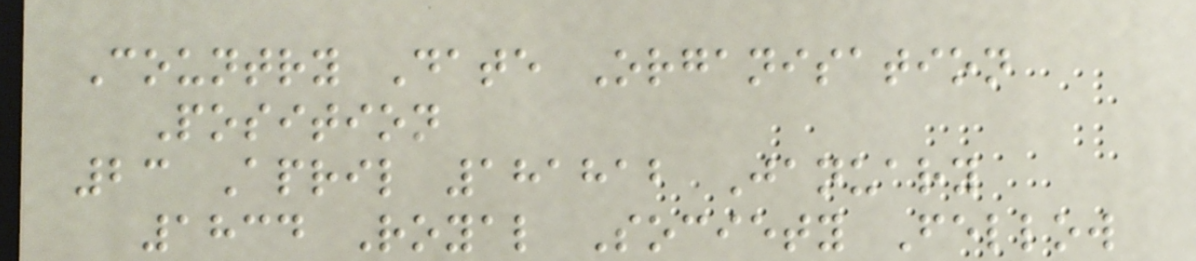Country Date Organisation
Position
23 April 181812 January
1834 Royal Society Fellow
